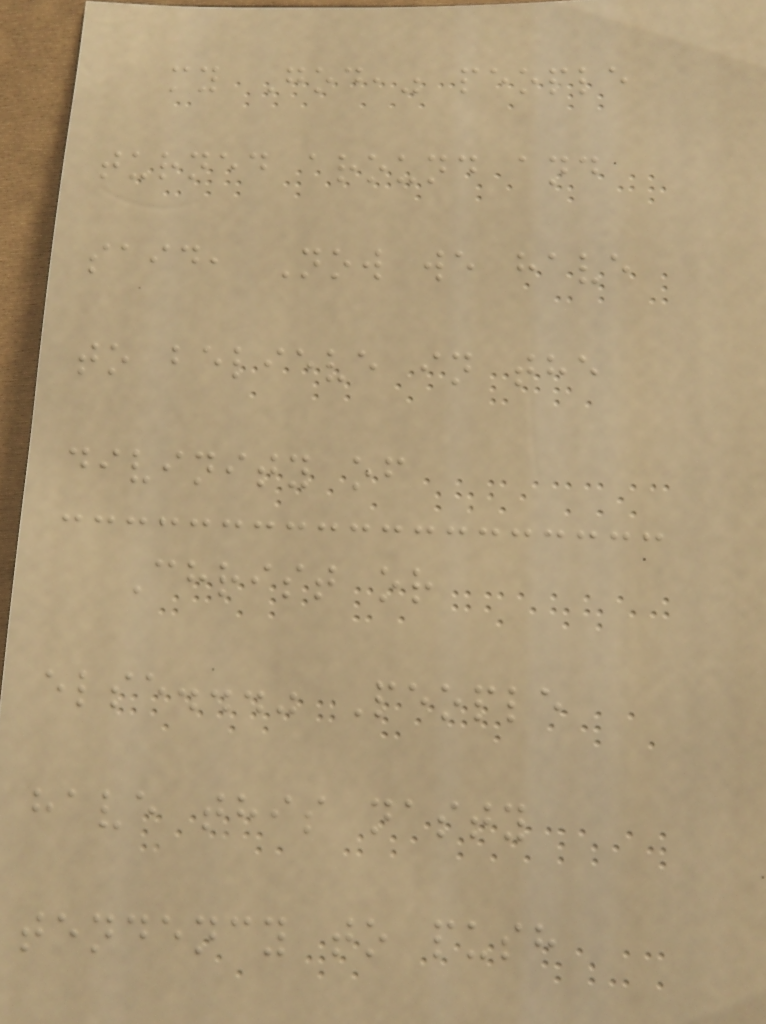my God," people
turned around and
said, Now we have
to believe in the
divinity of
Christ or
else..." People
have this nasty
tendency to push
